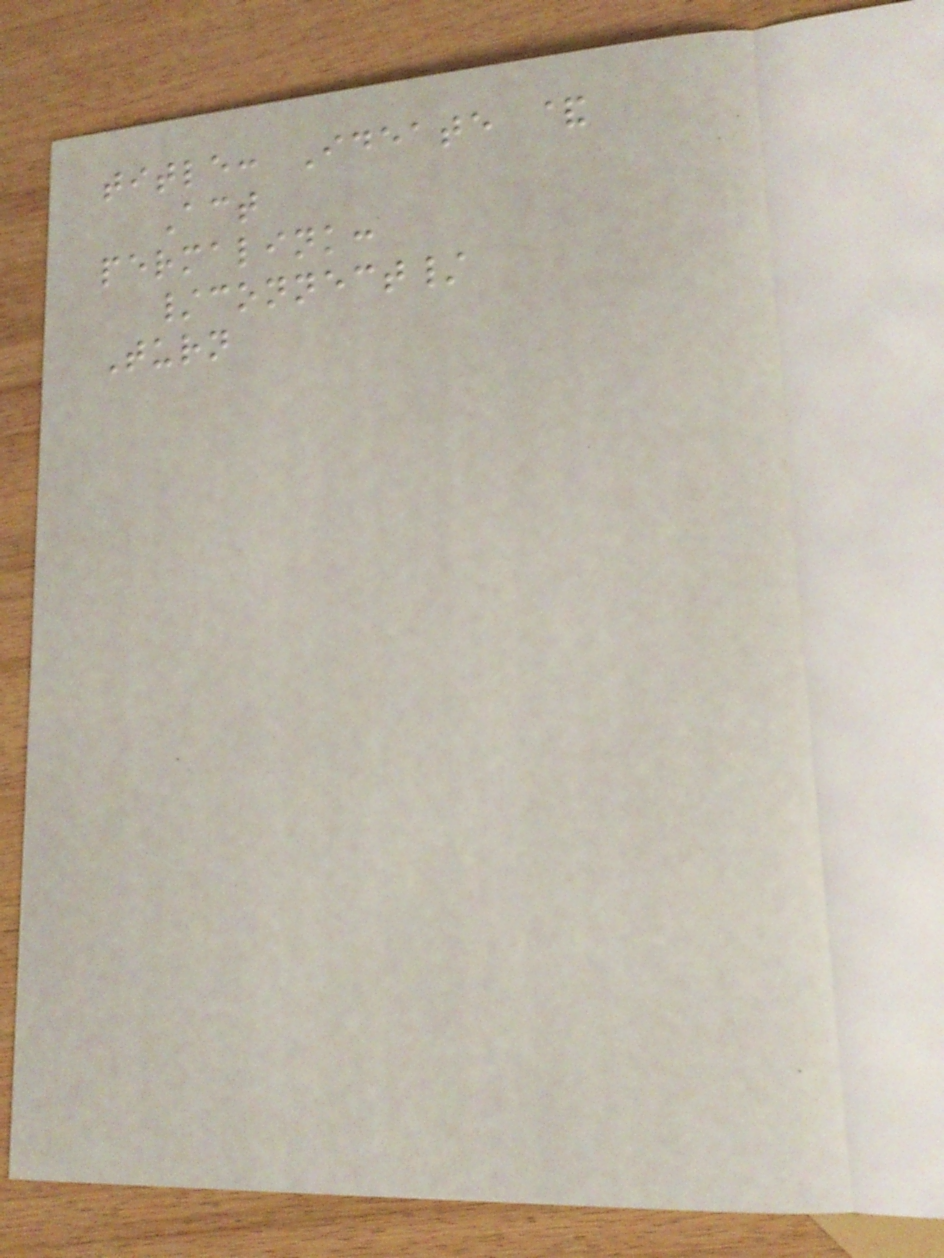title: Ideate &
Act
permalink:
/connect/
Turn
